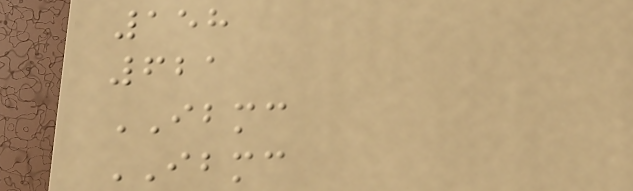158
621
IBMC
IBMC
